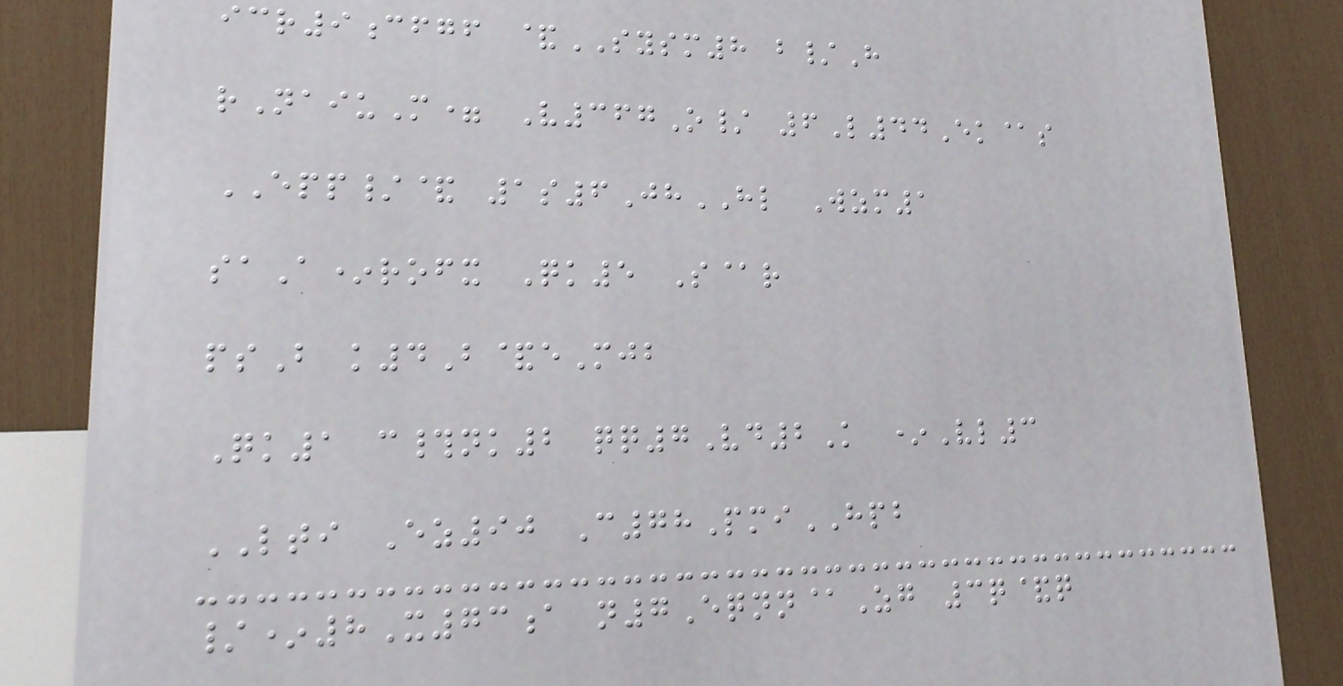icr9cfgf &SYSM8 b/H
rNaiuM= V367O/ 6L44Ek@s
EPP/& 1s6JhHL Wzm1
saA*rofx Qk5 S@r
psB k4B&eMjb
Qk1 c#nk2 qq7Vd2K *Vl3
LTI Ez90 C78PmiHPB
/*8X73a n7Eqnn@Zg 3q&q
